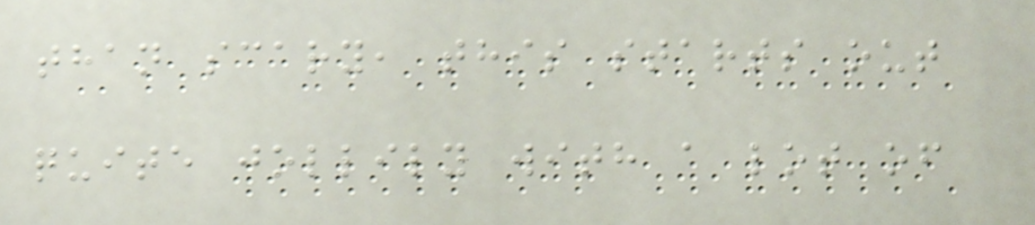than scary, this starts out
quite jollily with a lot of
